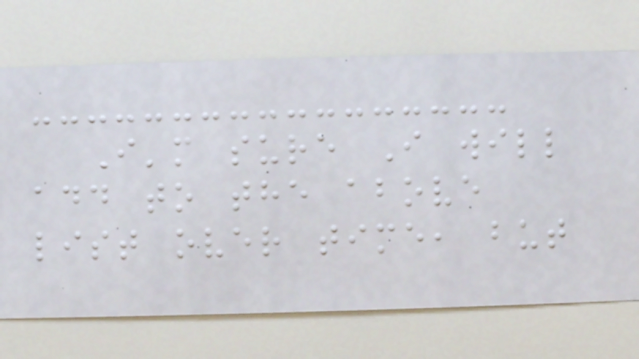I'm sure I will
add to the above
list over time, but
